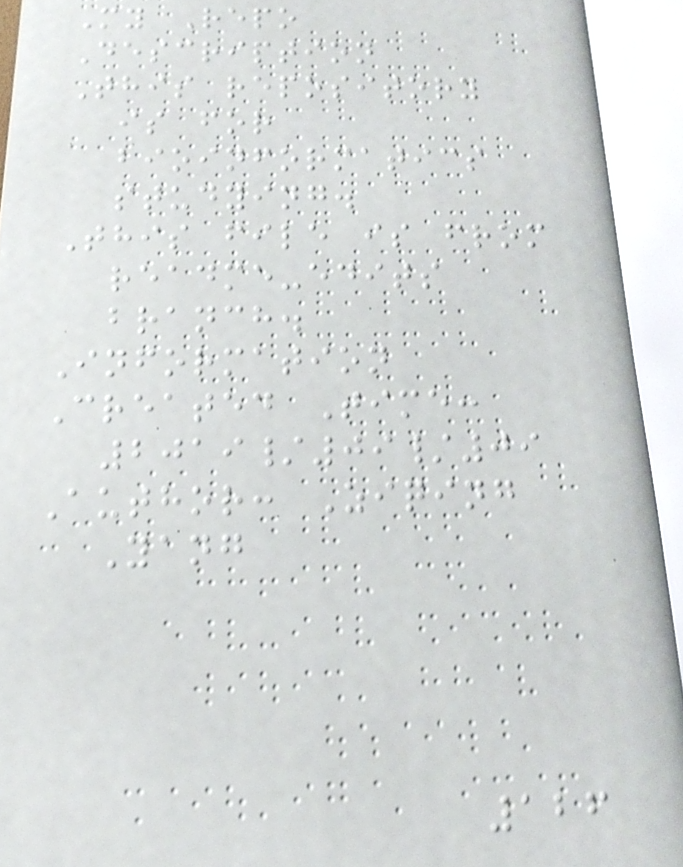My Repo
Description
This repository
is for
bioinformatics
studying.
This file is from
readme-edits
branch.
Information
Created Time:
2019/09/09
Author: Ziqing
Yang
126
